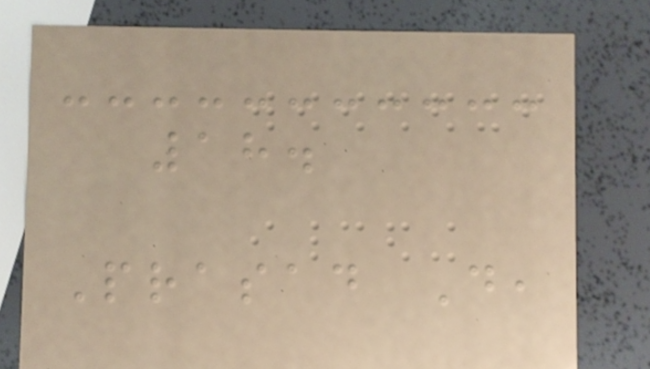18.
Prasad D,
